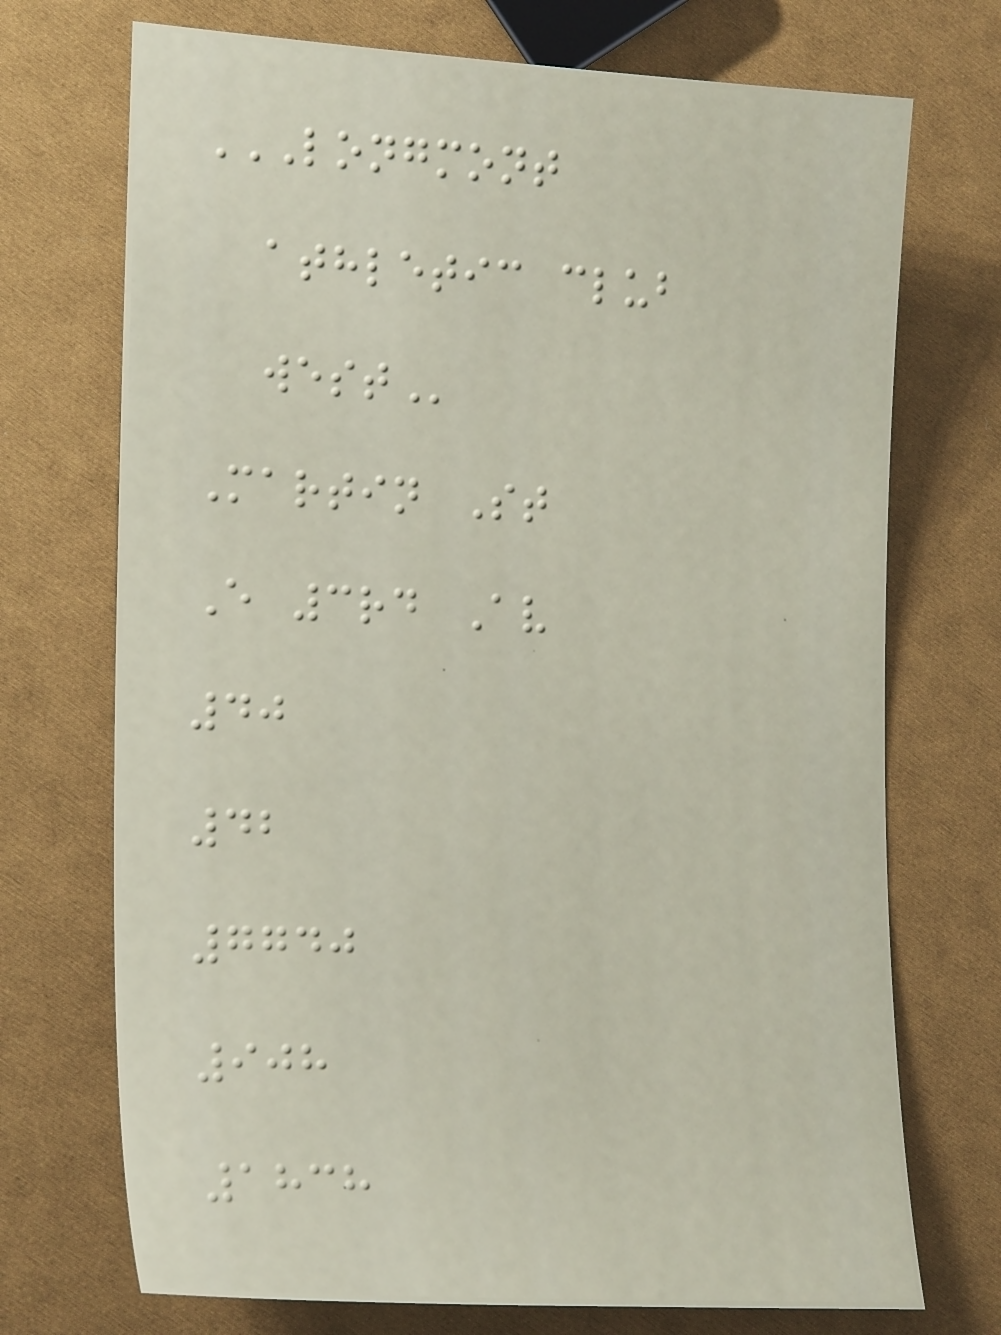LONGMONT
ATHLETIC CLUB
WEST
Martin St
E 3rd Av
40
42
7740
908
1838
